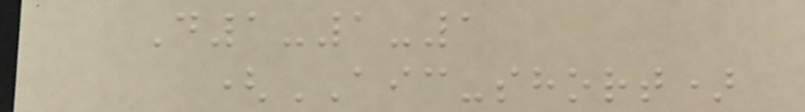D1-1-1
(AIC-short)
